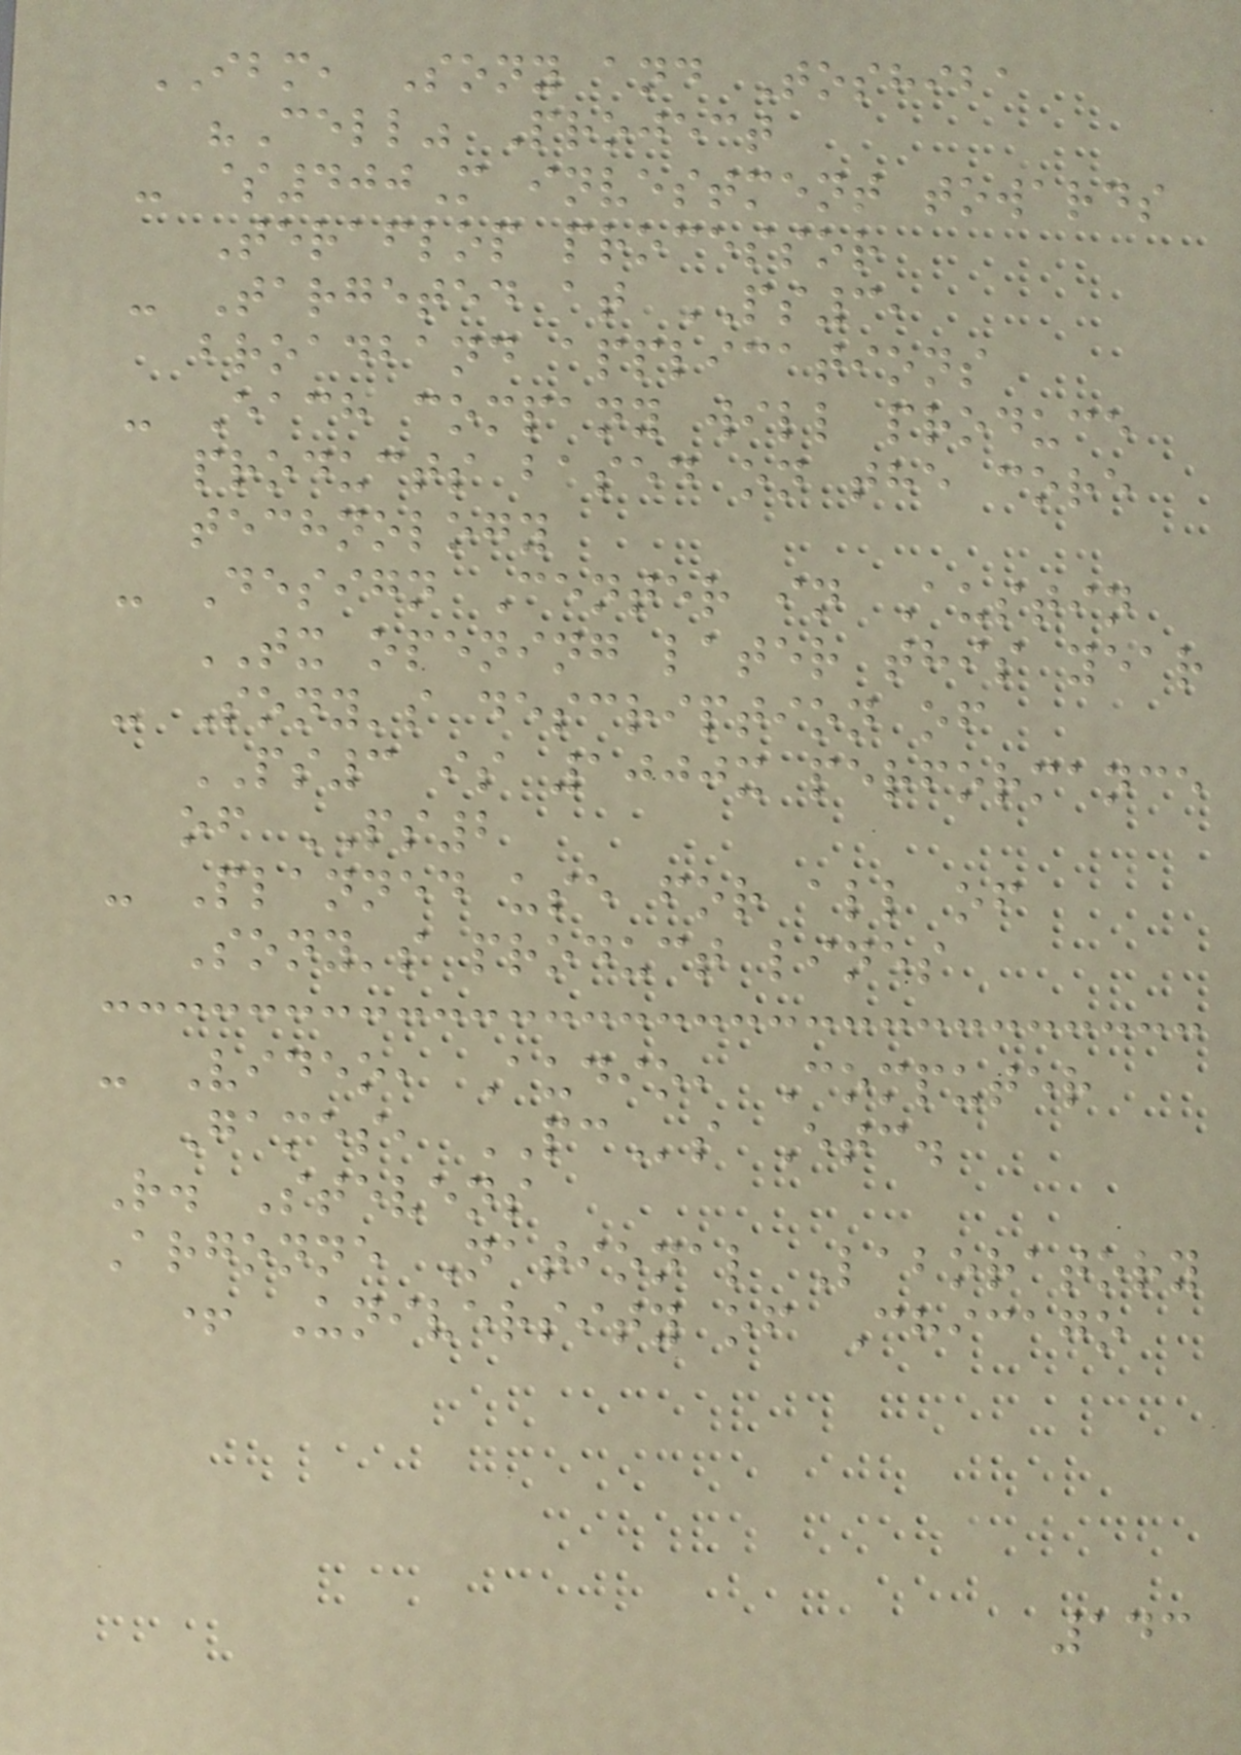IBM, Sony and Toshiba
"Cell" Project
- $400M investment towards
Teraflop processor
- Targeted at PS3,
broadband applications
- Each company will produce
products based on the core
technology
- Design Center in Austin
TX opening later this year
- Sony's description of
PS3 is 1000x performance
of PS2
- Planned use for all of
Sony's product lines
- Video, Audio, Computer
Games, PCs Etc.
R. Stevens
Argonne National Laboratory
+ University of Chicago
143
